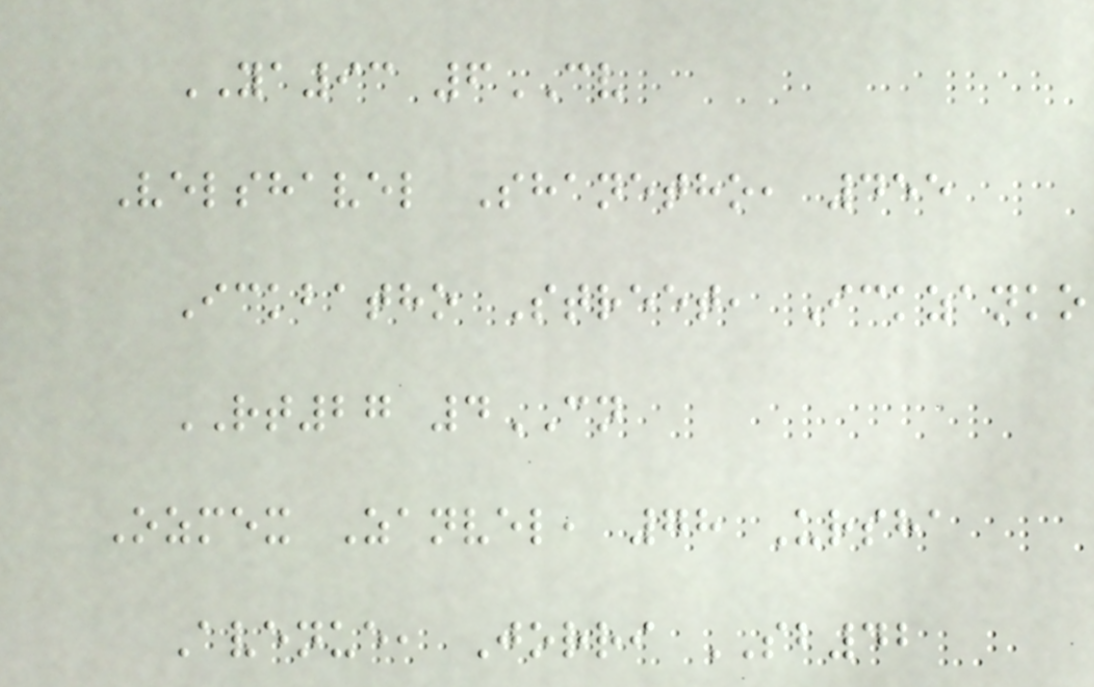YA93 6CV
Velshavel Shanetho, 455
Ickbatho Street, Ickzanko
RT27 4CN
Ozmex Zanvel, 78 Ursha
Avenue, Jorri SB42
